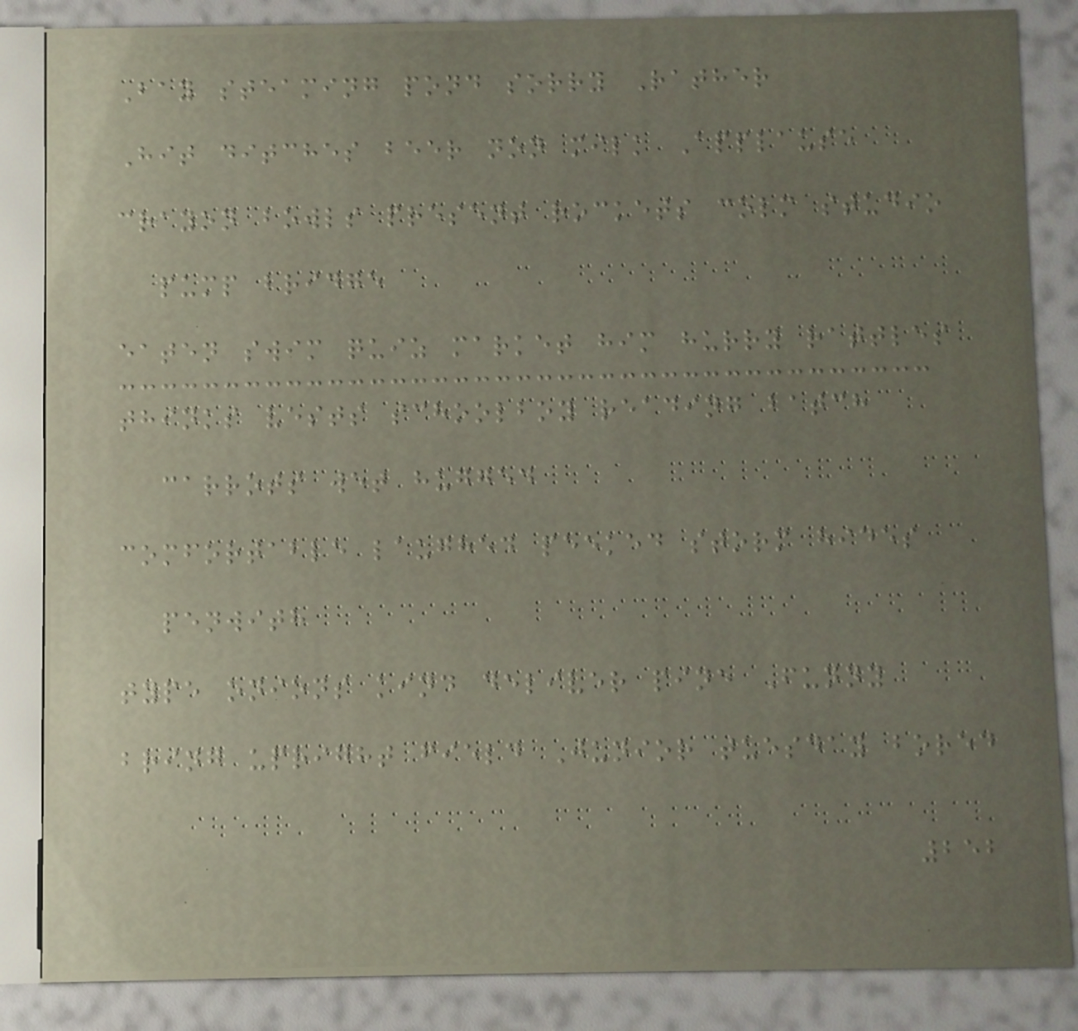Bay steaming pond sorry Rather
Hit ditches beer non milk Applause
crayon bowls present rockets colm studio
pump bridge
eaten swim quiz market him hurry rattles
thinks vests schoolboy reading batch
carrots wet hugged
comfortable laughed peeked storm hides
penwith
type onions kind deliver pine Funny
bring upright field Junior tuesday bored
252
